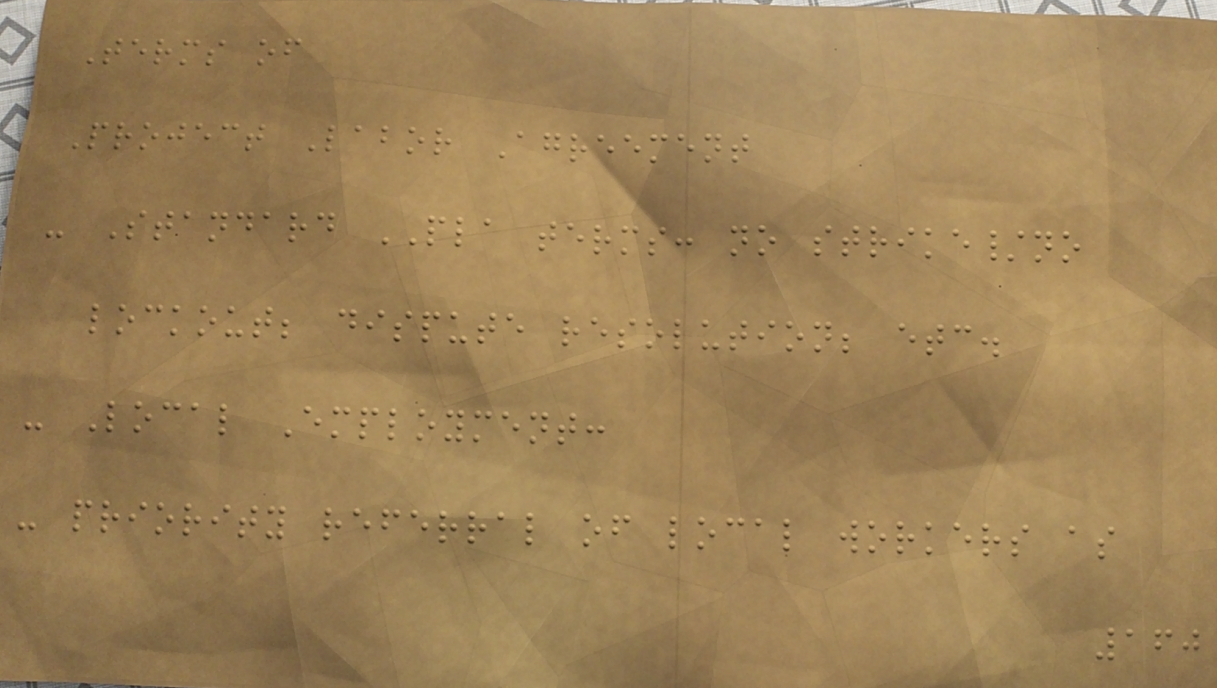Terms of
Project Labor Agreement
- Standard PLA terms: no strike/no
lockout; dispute resolution; etc.
- Local Employment:
- priority referral of local workers as
160
